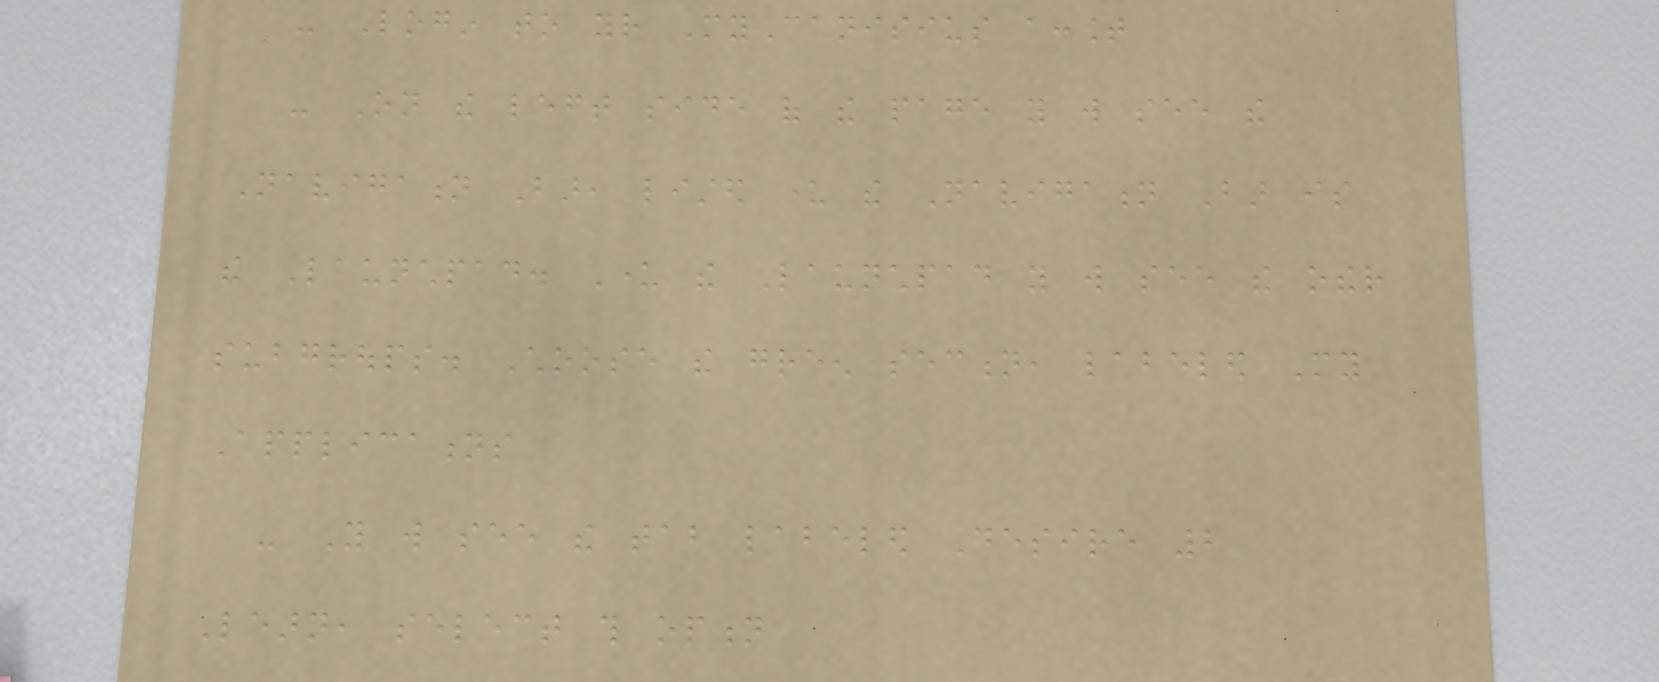- Login to your MyCanisius account
- On the left side of the page you will see the
Navigation Bar, listed under the Navigation Bar is
the Launchpad. Under the Launchpad you will see the other
subgroups. Choose the green section, labeled My
Applications
- You will see the tab labeled Desire 2
Learn, select this option
